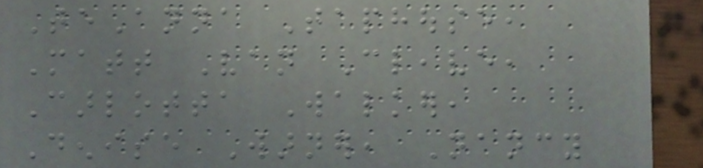TeAnna Taphouse,
Matt Van Cleave,
Carlotta Walker,
Denise Warner, Nancy
